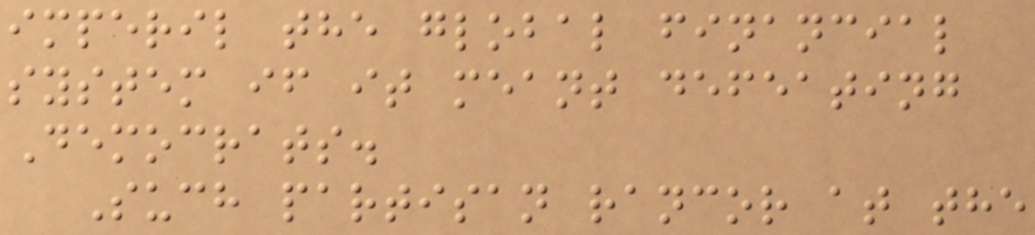imperil the global financial
system if it meant defeating
Democrats.
Such partisan rancor at the
